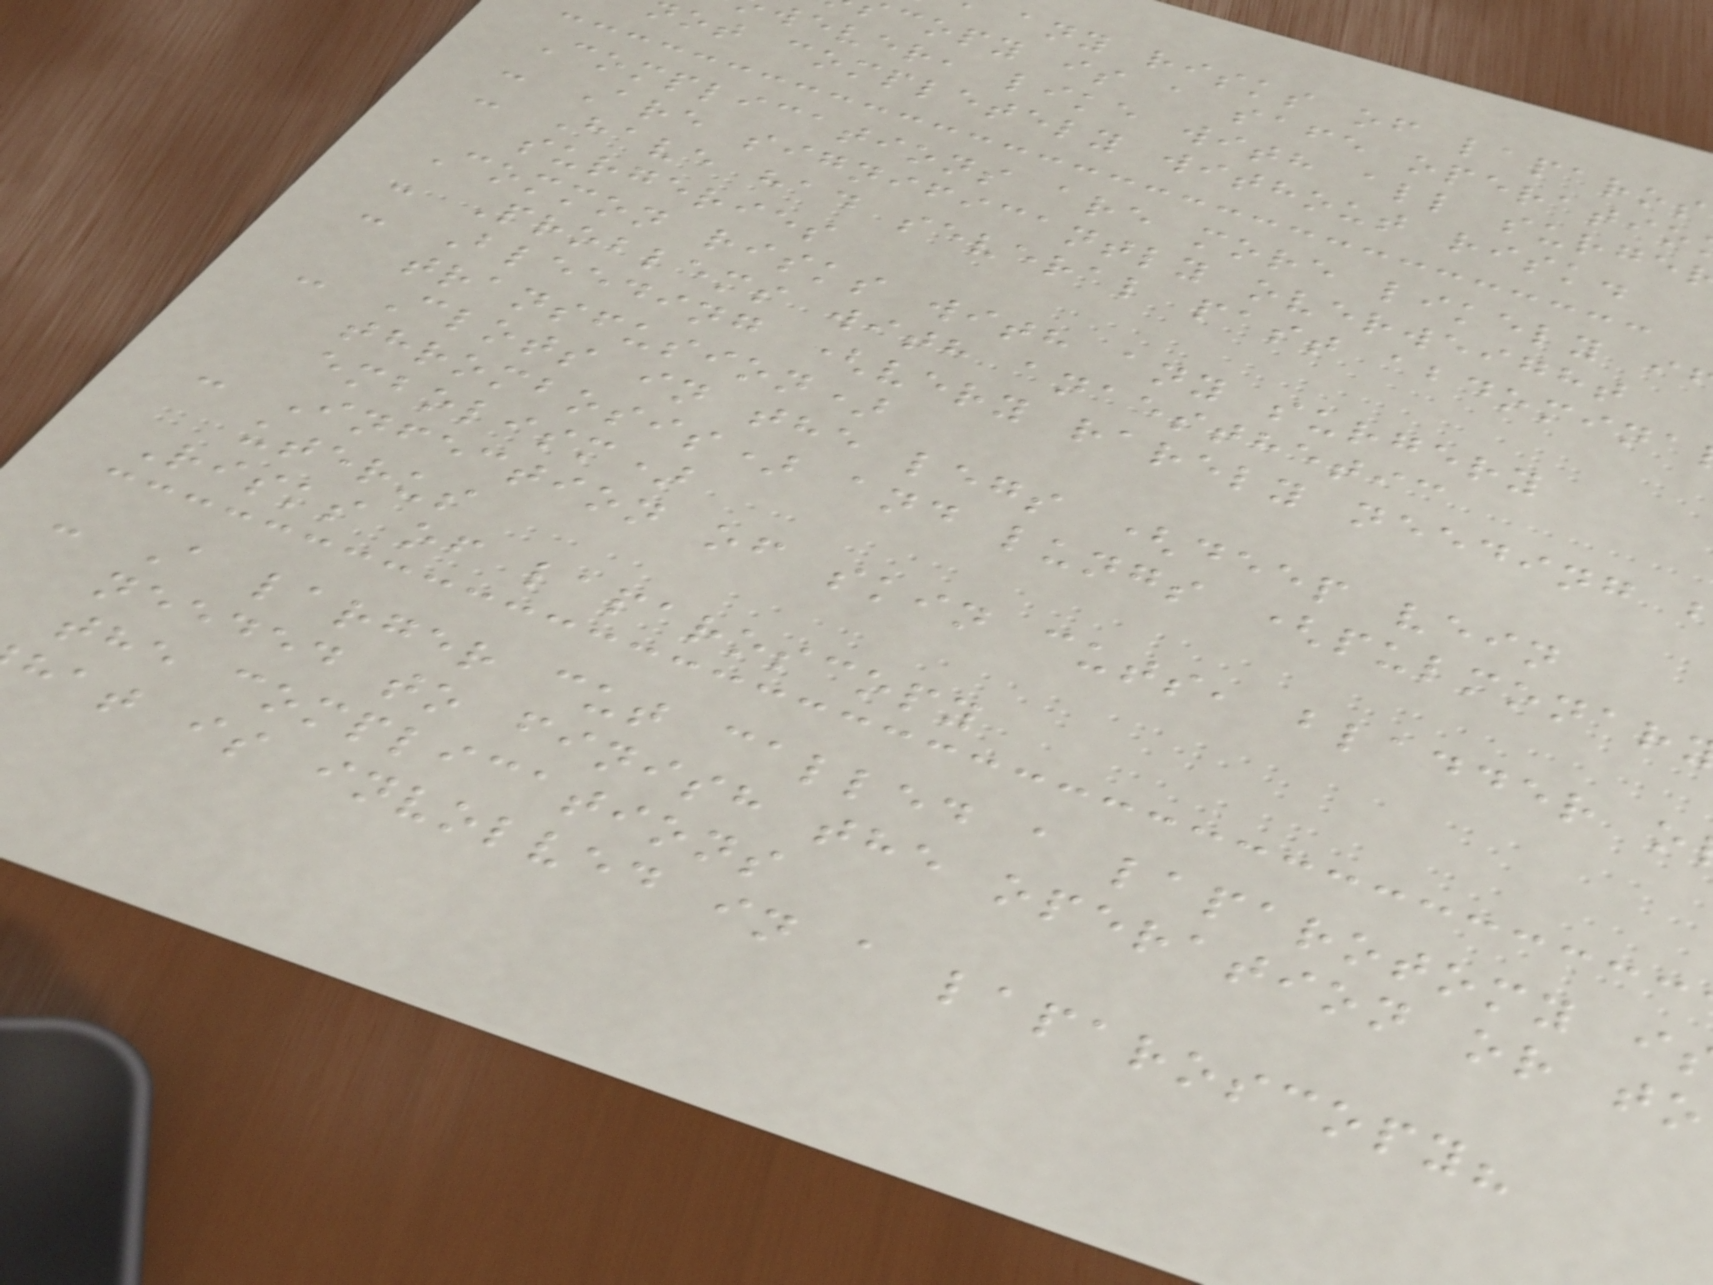any risks of laparos
copy is a safe operatio
wever, like with all surge
ot completely without risk.
Complications are more likely i
- Are significantly overweight
- Have had several past abdomina
surgeries
Common risks with any surgery
- Problems with anaesthetic
- Bleeding (very rarely needing
transfusion)
- Clots in the legs (deep vein
thrombosis) and lungs (pulmonar
embolism)
- Infection of skin cuts, bladder o
uterus
Risks of laparoscopy
- A larger cut called a laparotomy i
needed to finish the operation or to
the complications
hat is involved in a laparoscopy?
